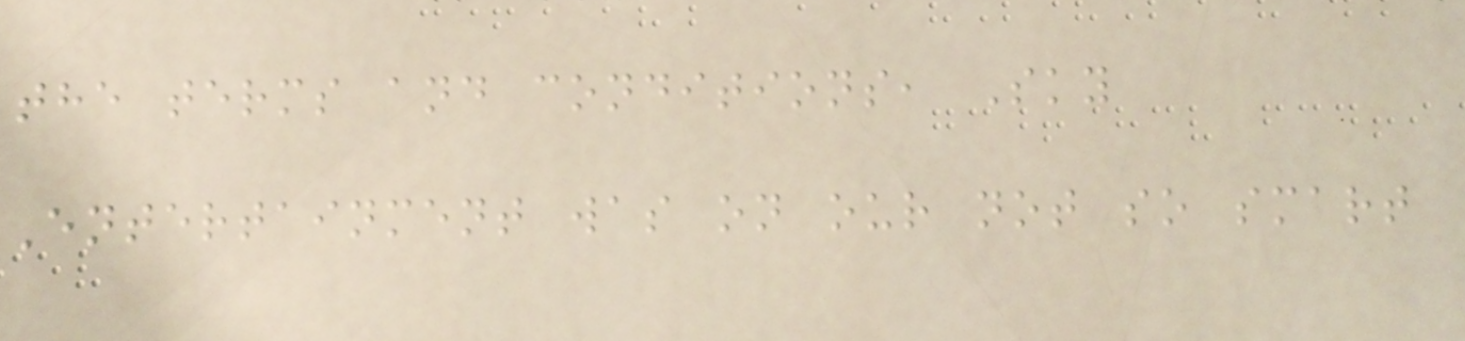the terms and conditions, Sky
Entertainment was on our not so smart
